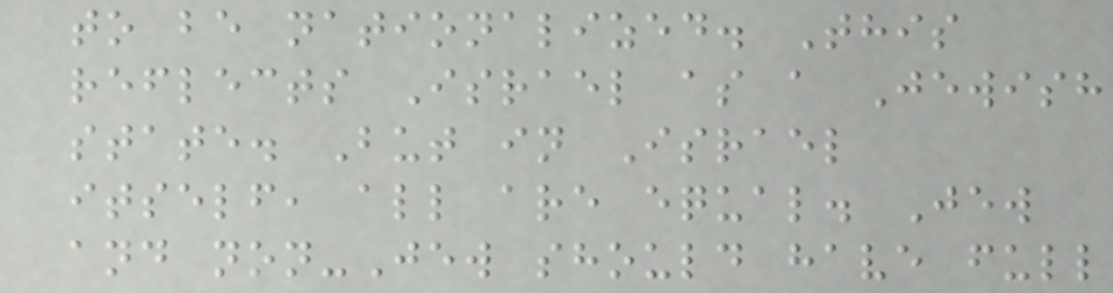to be nationalized. This
reflects Israel as a Jewish
state. But in Israel
itself, all are equal. Jew
and non-Jew should have full
